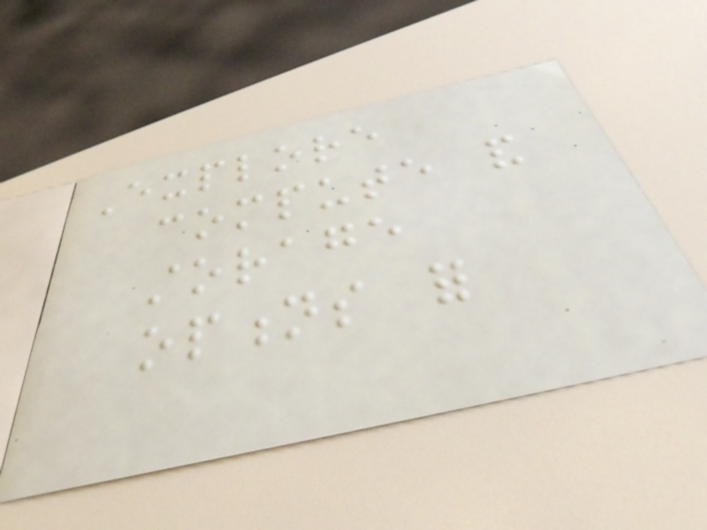Explore
compute and
storage
options for
